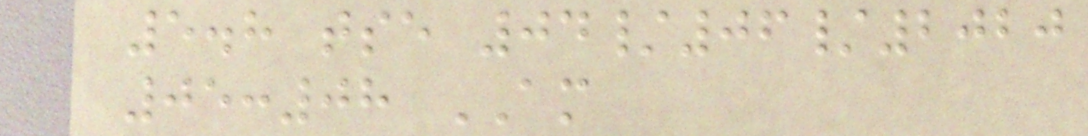5.8 tse 04/06/2020
05:08 AM
